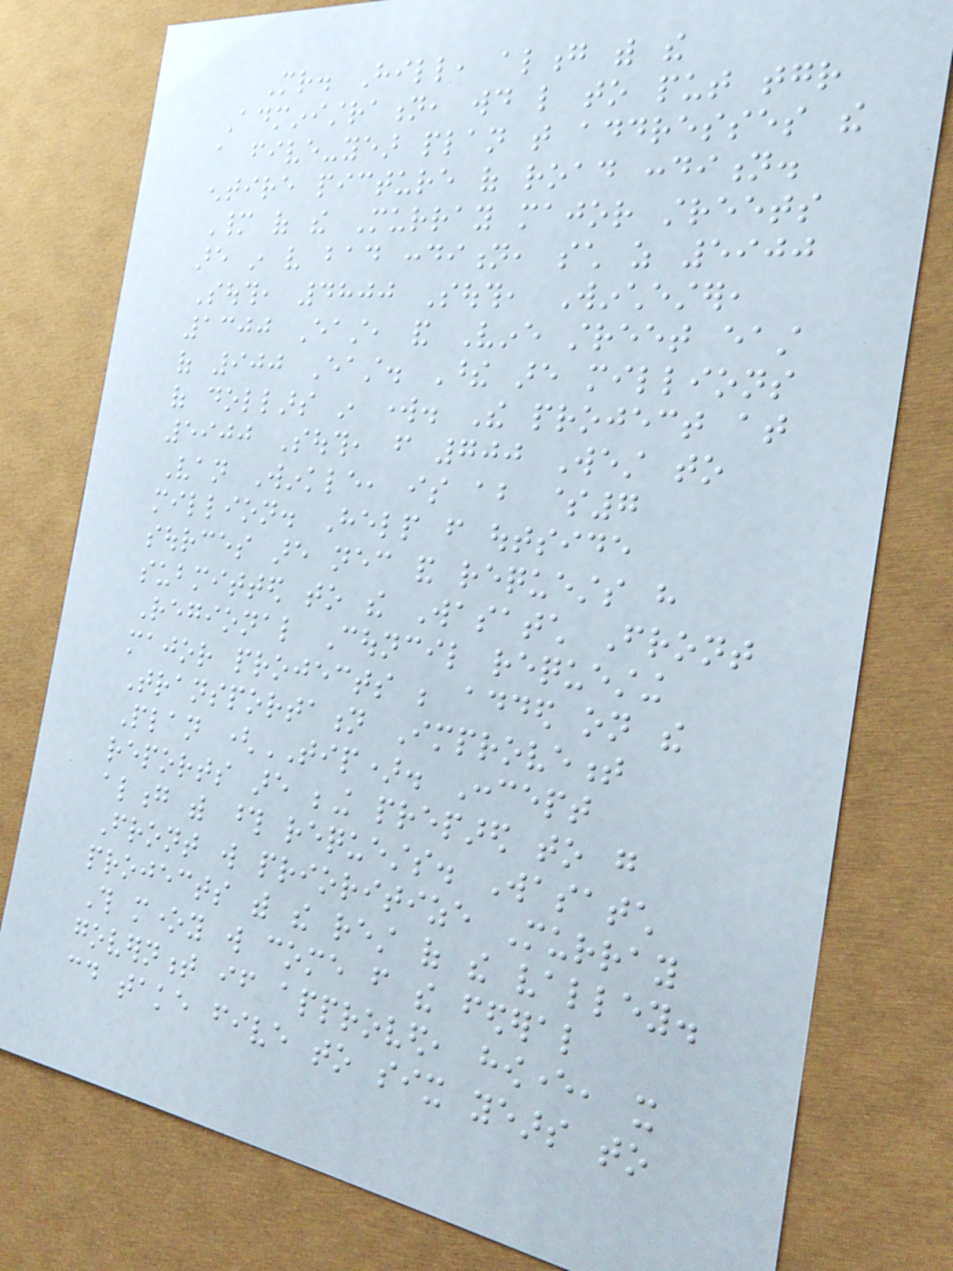Mr. Hill, along with the
Administration, would like to put together
a five-year plan that addresses the
entire picture of road condition.
Many of the Murray major streets
are in very bad condition, such as 5900
South, 4800 South, Winchester,
1300 East, and Vine street east
of 900 East. These are millions
of dollars in work. The project at
5900 South, from 700 West to
Van Winkle, is about $7
million. Help from outside
sources are necessary and requests have
submitted to the Wasatch Front
Regional Council requesting
major projects be added on the
Transportation Improvement
Plan (TIP). Concept
reports are being prepared to go
along with those requests. Wasatch
Front will prioritize Murray
projects with the rest of the valley.
This money will come from the federal
government if approved, however, it
could take five to six years to
